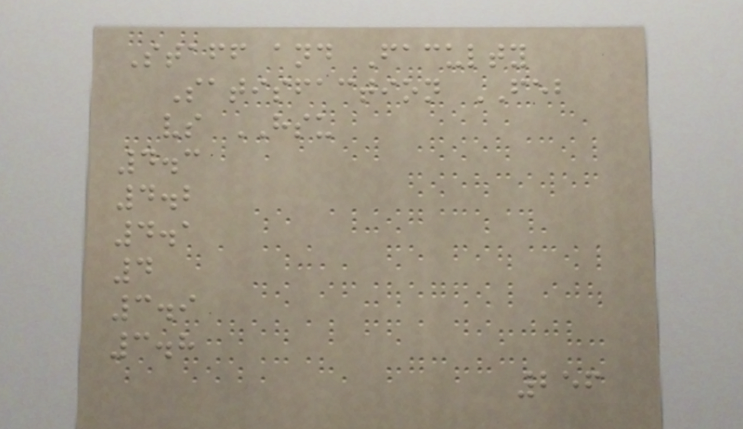Staff and Faculty
Satisfaction FEB
vs HSU
4.3
4.2
4.1
4
3.9
3.8
256
